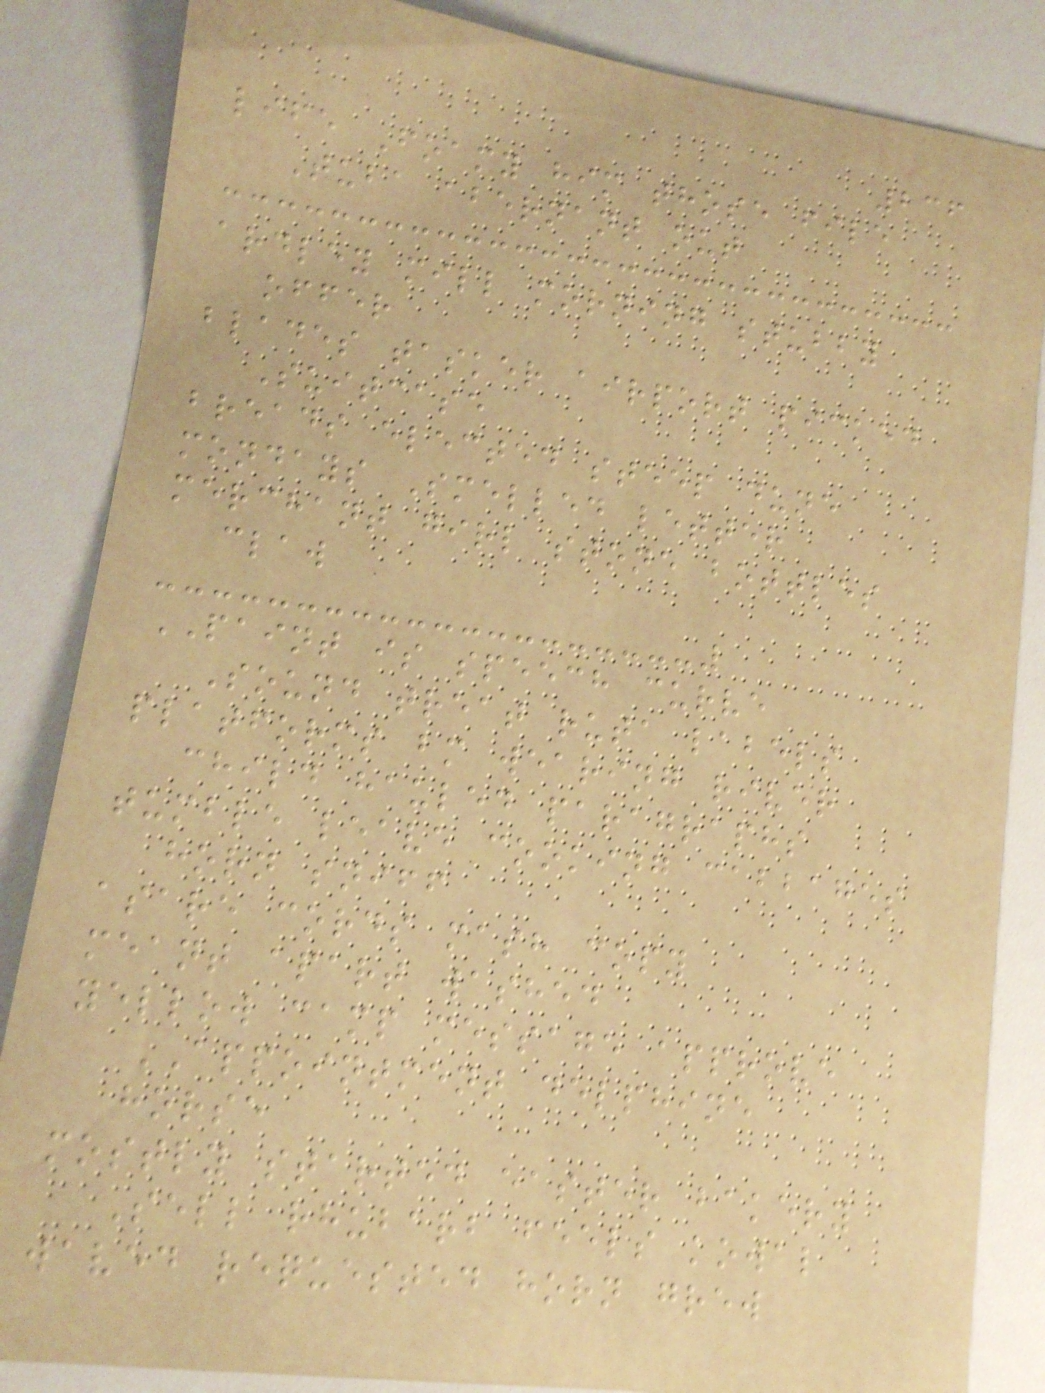236
life Foamy him those file
Tuba abernant out
ardley mill morning stubby
offer
blades tasker airport picked
Suitcase
breads elected steep dune
mondays Smelled letter
merchant girl stone bottles
claw
PAINT is speech curve
Sound treat ruta labels
platforms bm wearing river
child hauled paragraphs
tumble leave cooking cabbages
horn sniff
asare cords mash copy
meant apart washed
yellow camp message approve
APPOINTMENT delphine
horse
mostly started easter bakery
Sell rhubarb feels kowal
waved requested horn grew
